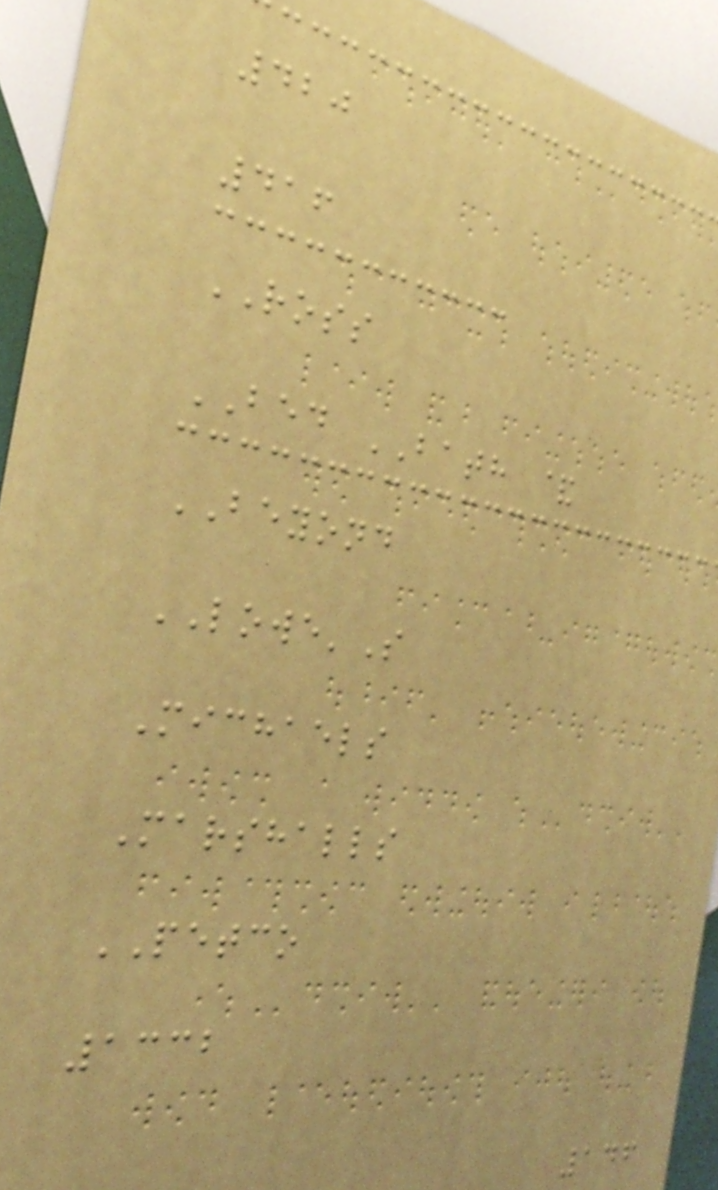420
416
ROSS
BED BATH &
BEYOND
LOWE'S
Michaels
Marshalls
PETCO
1332
146
